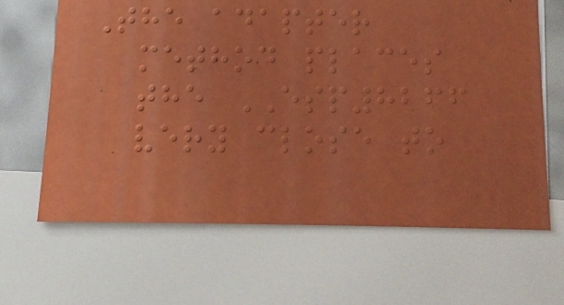The adapter
method places
the ESP8266
very close to
